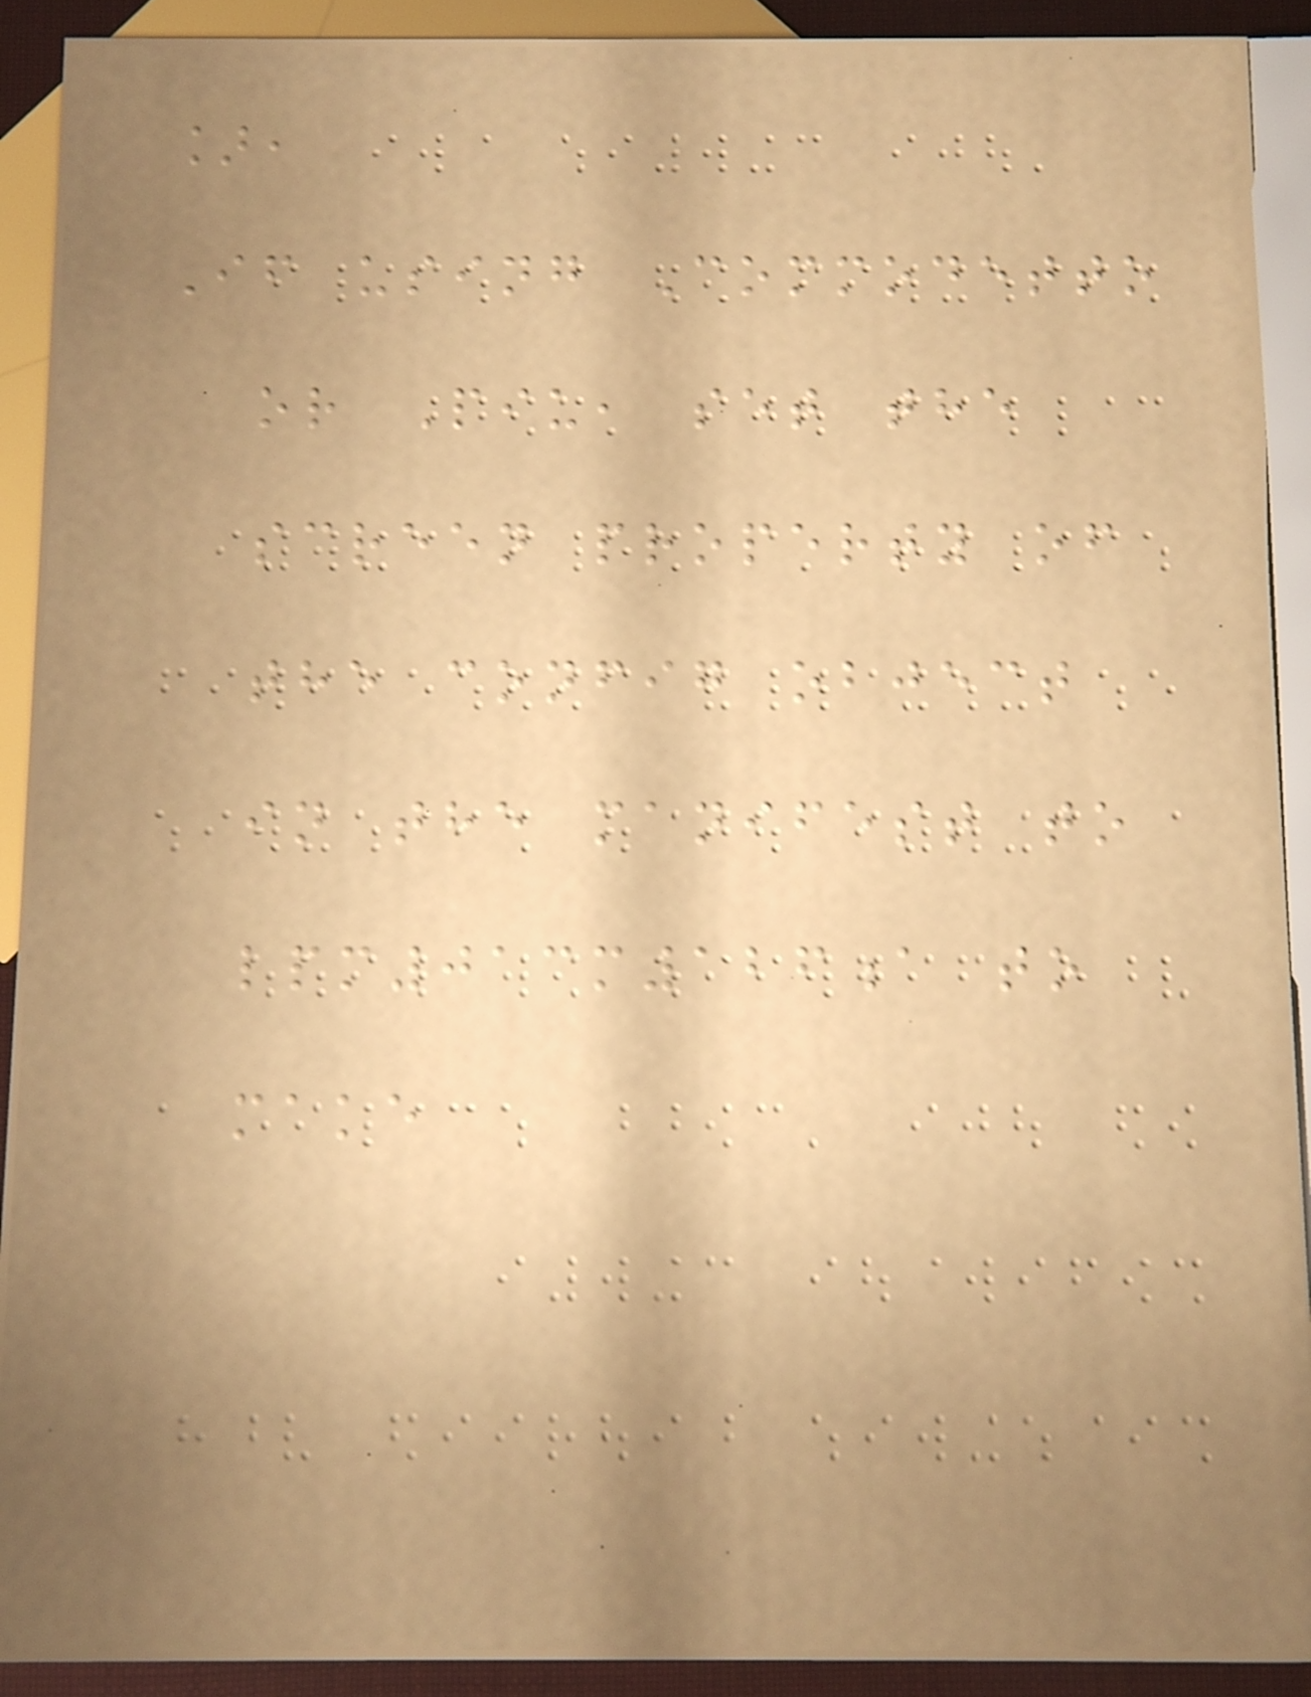],
If using Commodetto
or Piu, set the
screen property of
the config object
in the manifest to
lpm013m126a to
make
